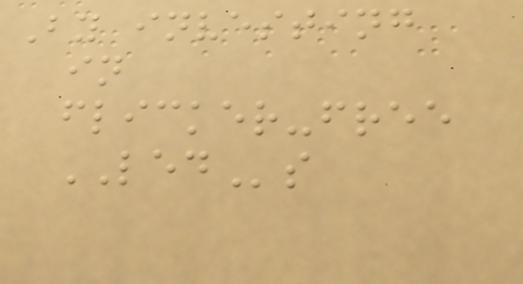By investing
in
flicker-free
LEDs
